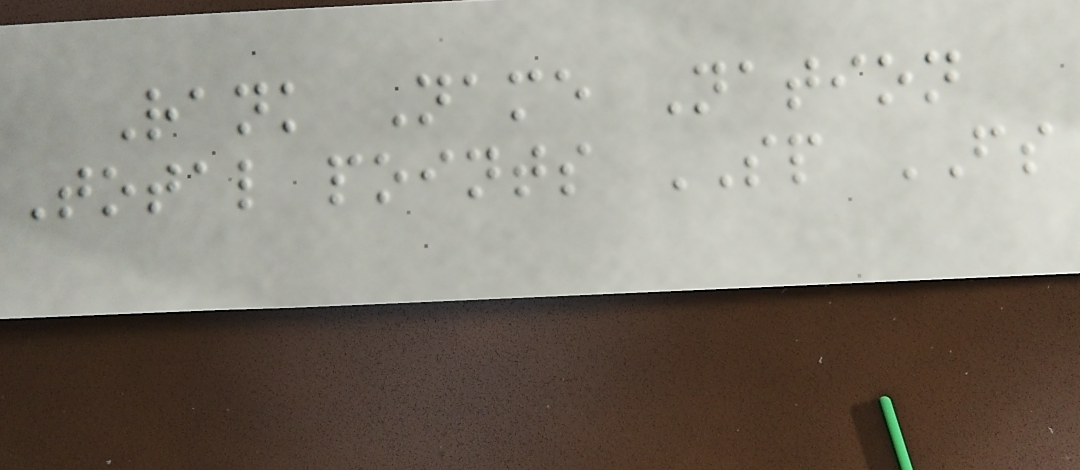Rank Name Nation
Total points SP FS
